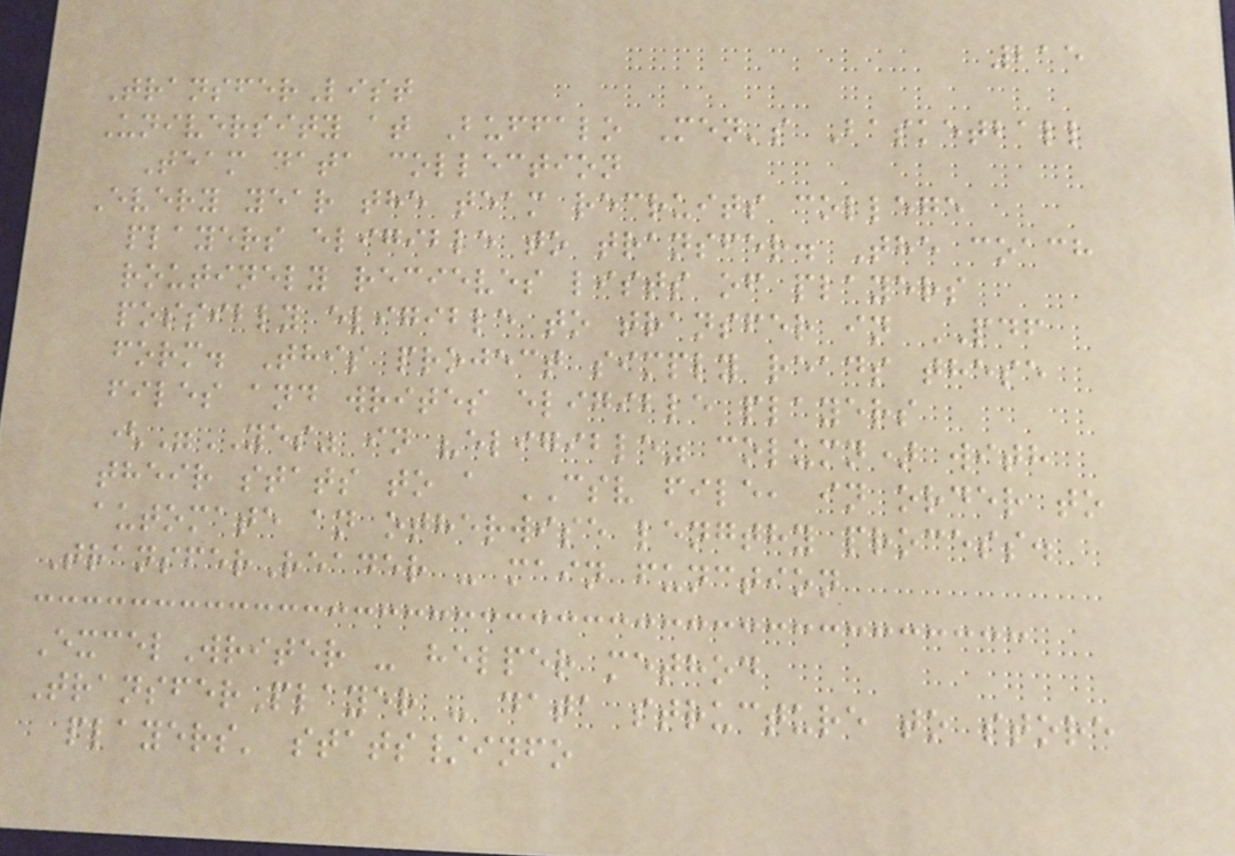215
TransferList
University at Buffalo Men's Basketball
Team data collection
Every year the team recruits college
players eligible to transfer. The coach
routinely recieves lists of players
possibly eligible to transfer in PDF
form. This project simply reads these
files and writes eligible players
("YES" in "eligible" column) with
their stats to a CSV file, in order to
automate an otherwise lengthy process.
TransferReader - main function
ExcelWriter - helper method
TransferPlayer - data structure to store
players' stats/info
